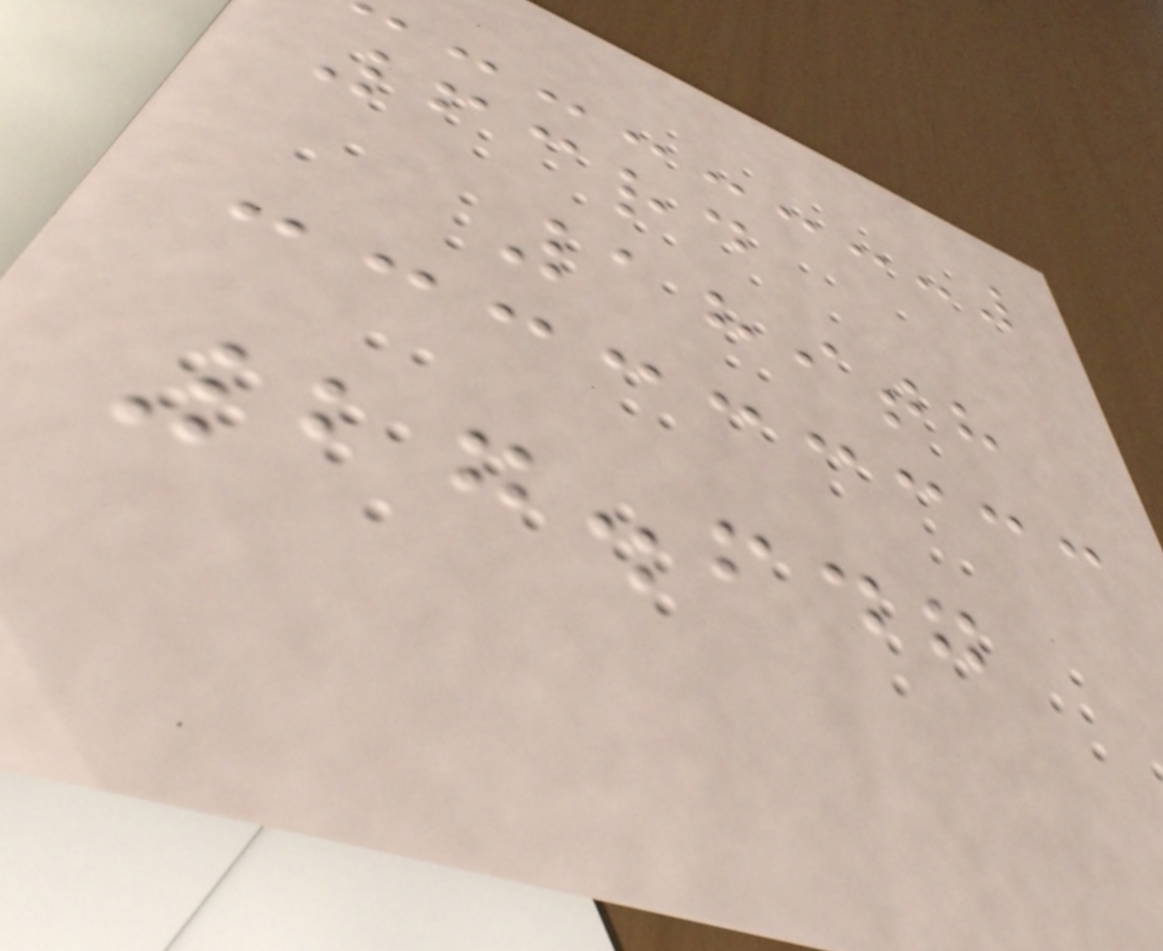63rd
189th
27.647
